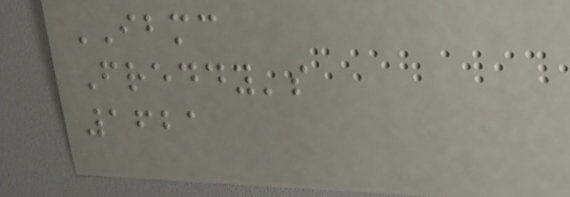IBMC
Freddy's
1621
